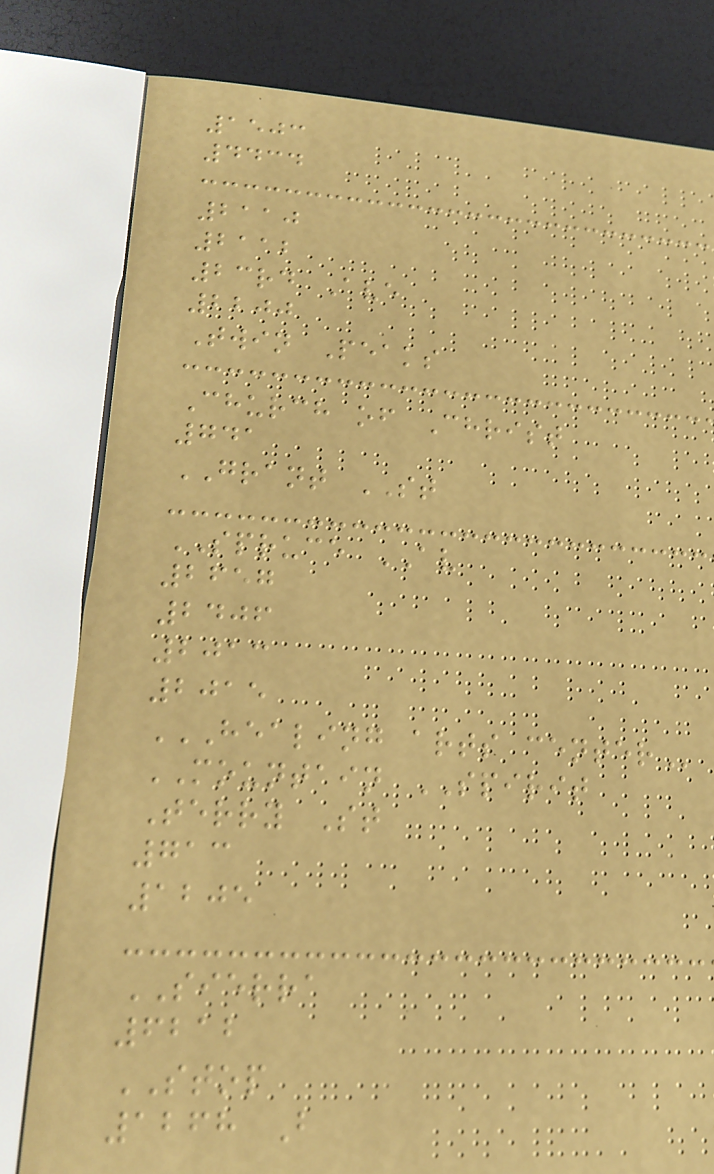1503
4434
2110
2112
23rd Ave
2200
Twin Peaks
Church of Christ
741
GRANT ST
SPRUCE AV
2657
2406
2013
2015
HEALING ARTS CENTER
MOUNTAIN SPIRIT
Terry St
713
1205
SIERRA
6212
STOP
1268 B
